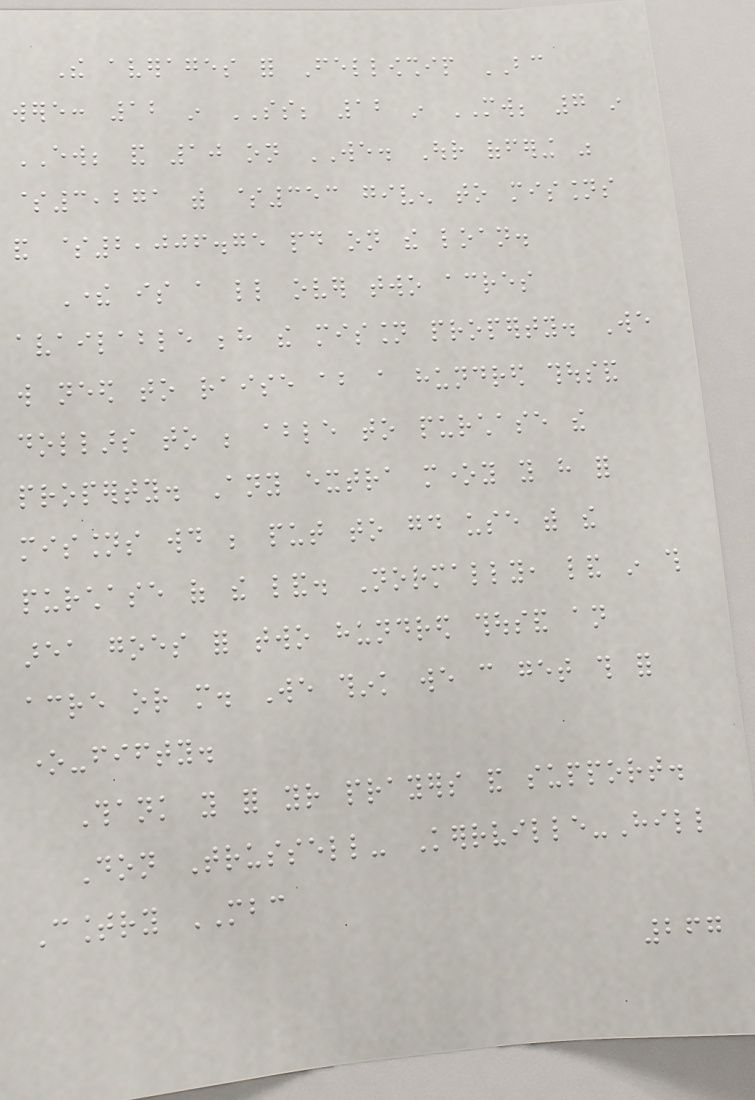The averages for Fellowship BC
were: 12 in SS; 12 in MW; 7 in
EW; and 10 on WE. Our offering was
$3,271 with $353 given to missions
and $2,006.75 paid on the loan.
There is a little over two acres
available behind the mission property. We
will need to raise about a hundred thousand
dollars to be able to purchase the
property. Any extra money you have for
missions would be put to good use with the
purchase of the land. Normally, land in this
area goes for two hundred thousand an
acre or more. We think we can get this for
one-fifty.
Thank you for your prayers and support.
Don Trussell- Kerrville-Hill
Country MBC
267
